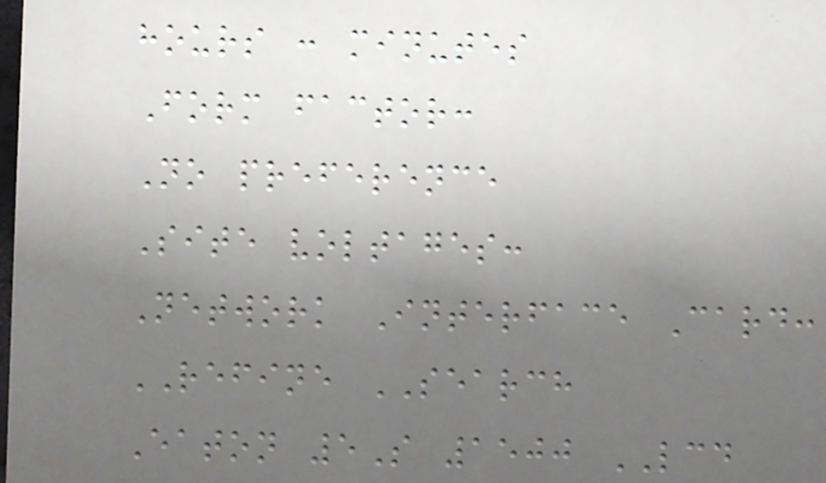hours : minutes
Form factor:
No preference
Site voltages:
Network Interface Card:
REFINE SEARCH
Eaton 5S 1500 LCD
